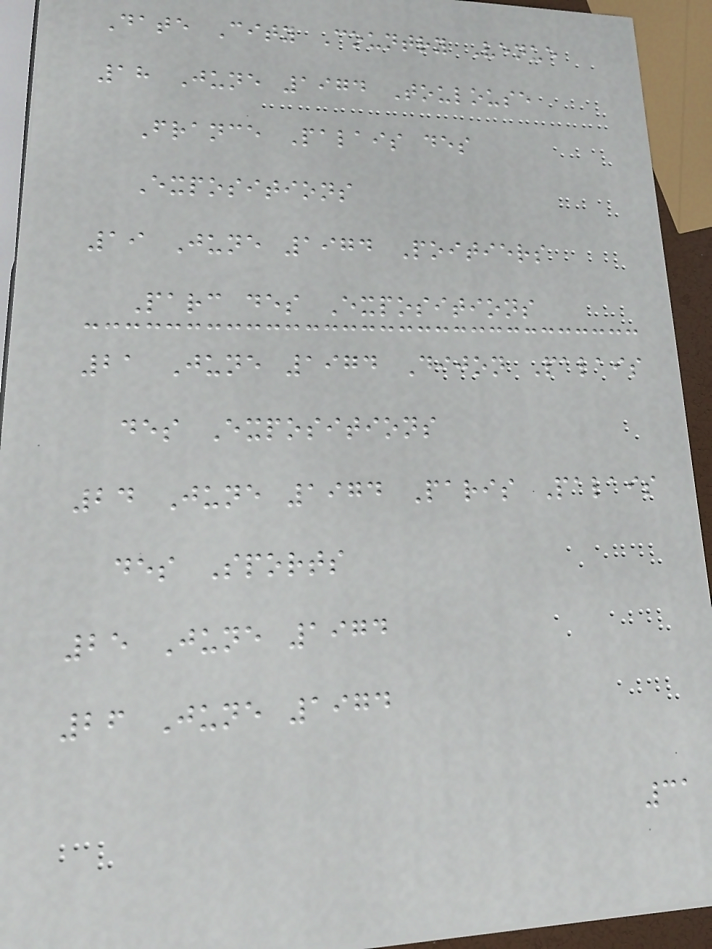Date City Country Venue
18 June 1974 Toulouse
France Palais des
Expositions
19 June 1974 Poitiers
Parc des Expositions
21 June 1974 Dijon Palais
des Expositions
24 June 1974 Paris Palais
des Sports
25 June 1974
26 June 1974
31
